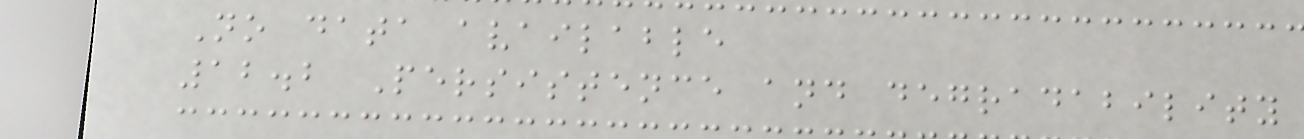No data available
12.2 Persistence and degradability
